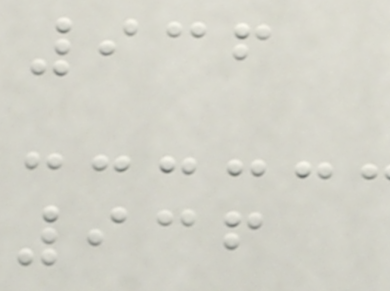936
936
